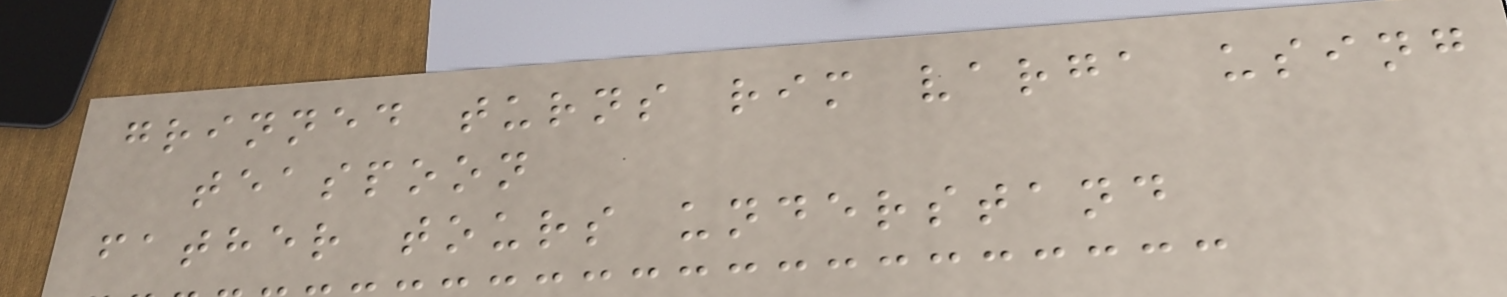grinned turns rim varga using
teaspoon
father tours understand
